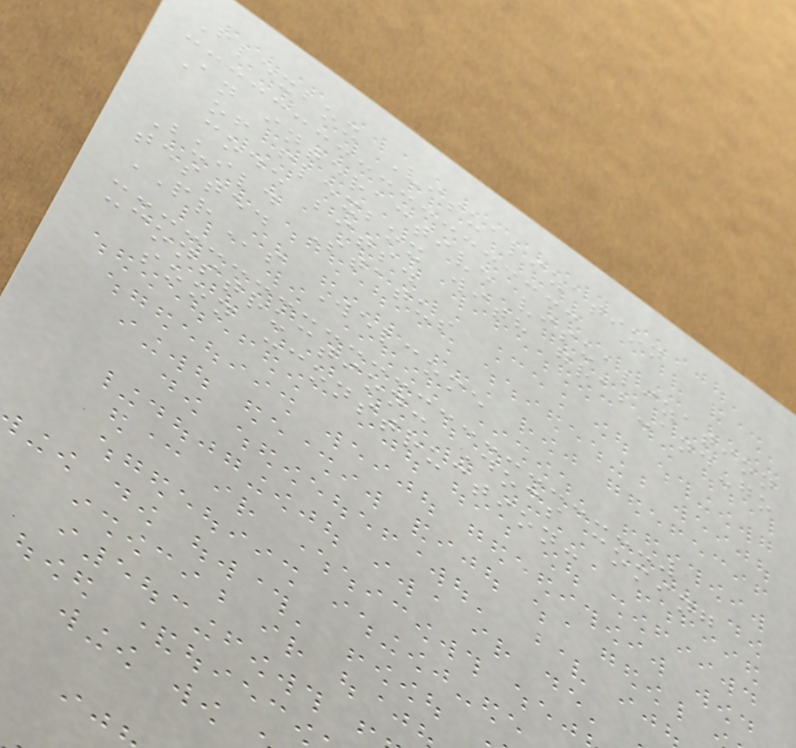Flexbox Visualization
An interactive visualization
of flexbox with grab-and-go
code bits.
Build Status
tested
PRs Welcome
:construction: Docs coming
soon :construction:
